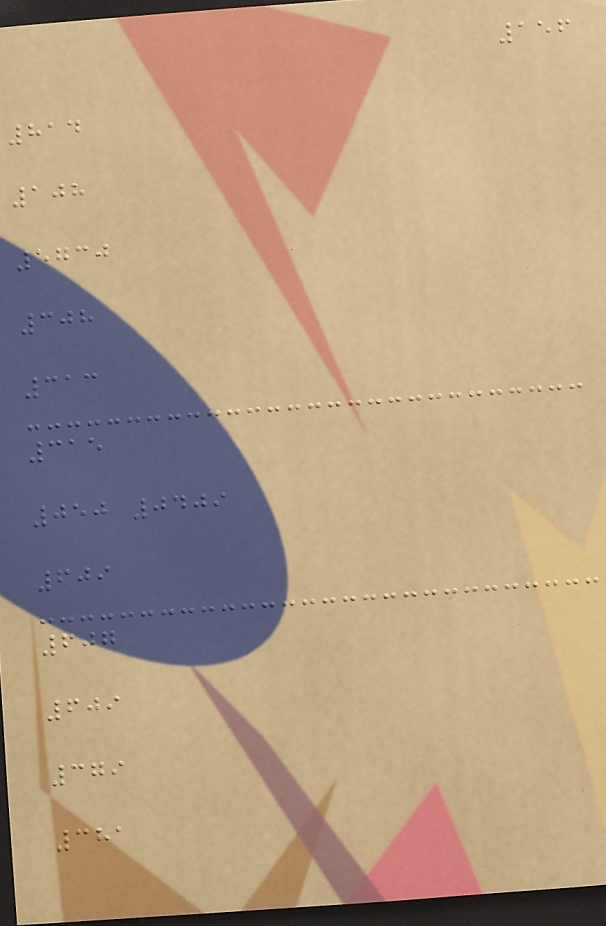156
814
108
5730
308
313
315
050 0409
609
607
609
379
381
